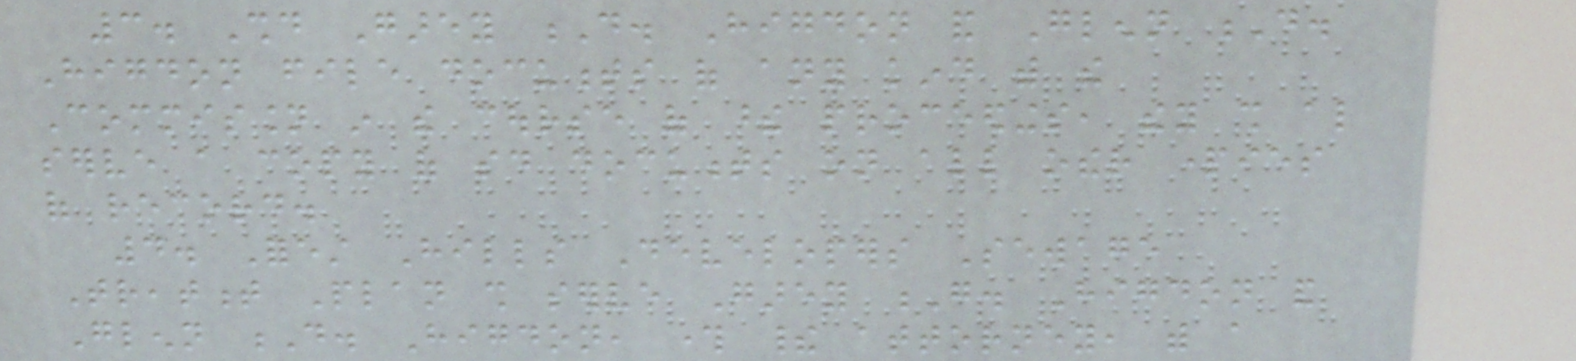3. Should Garey D. Higdon and Glenn D.
Higdon file documents of any kind with the
Commission in the course of these proceedings, they shall also
serve a copy of said documents on all other parties
of record.
4. Forest Hills Developers Sewage
Treatment Plan shall serve Garey G. Higdon and
Glenn D. Higdon, through their attorney, with a
